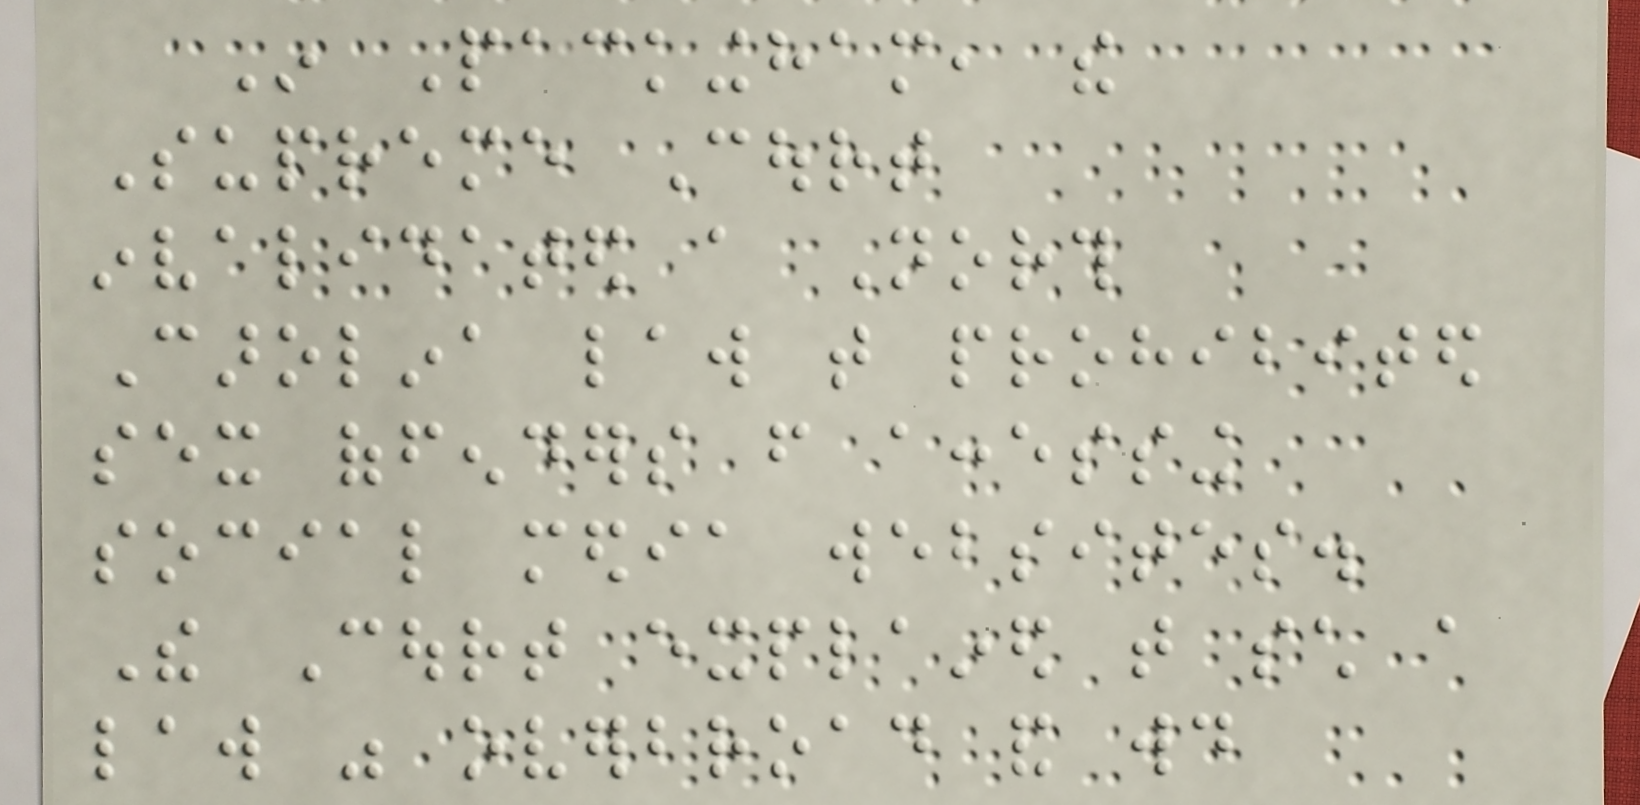In Packingham, the
Supreme Court
invalidated a North
Carolina law that prohibited
sex offenders from accessing
social media websites.
The Court explained that such a
law was overbroad and would
